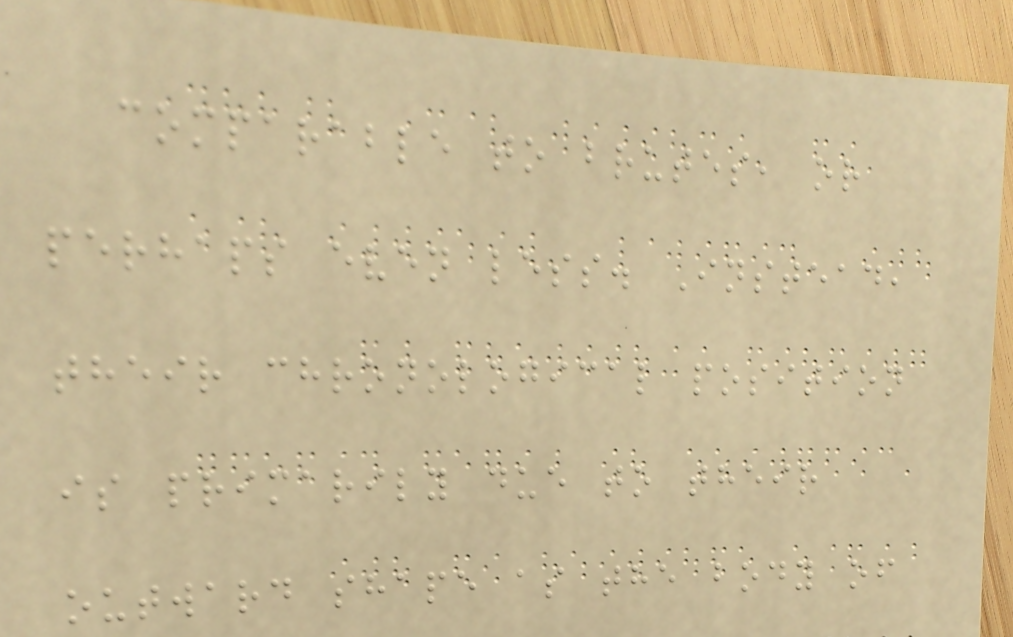comparable to brutes, or
perhaps even less. Instead,
their chronological position
is primarily due to their
outward shape as the body of
